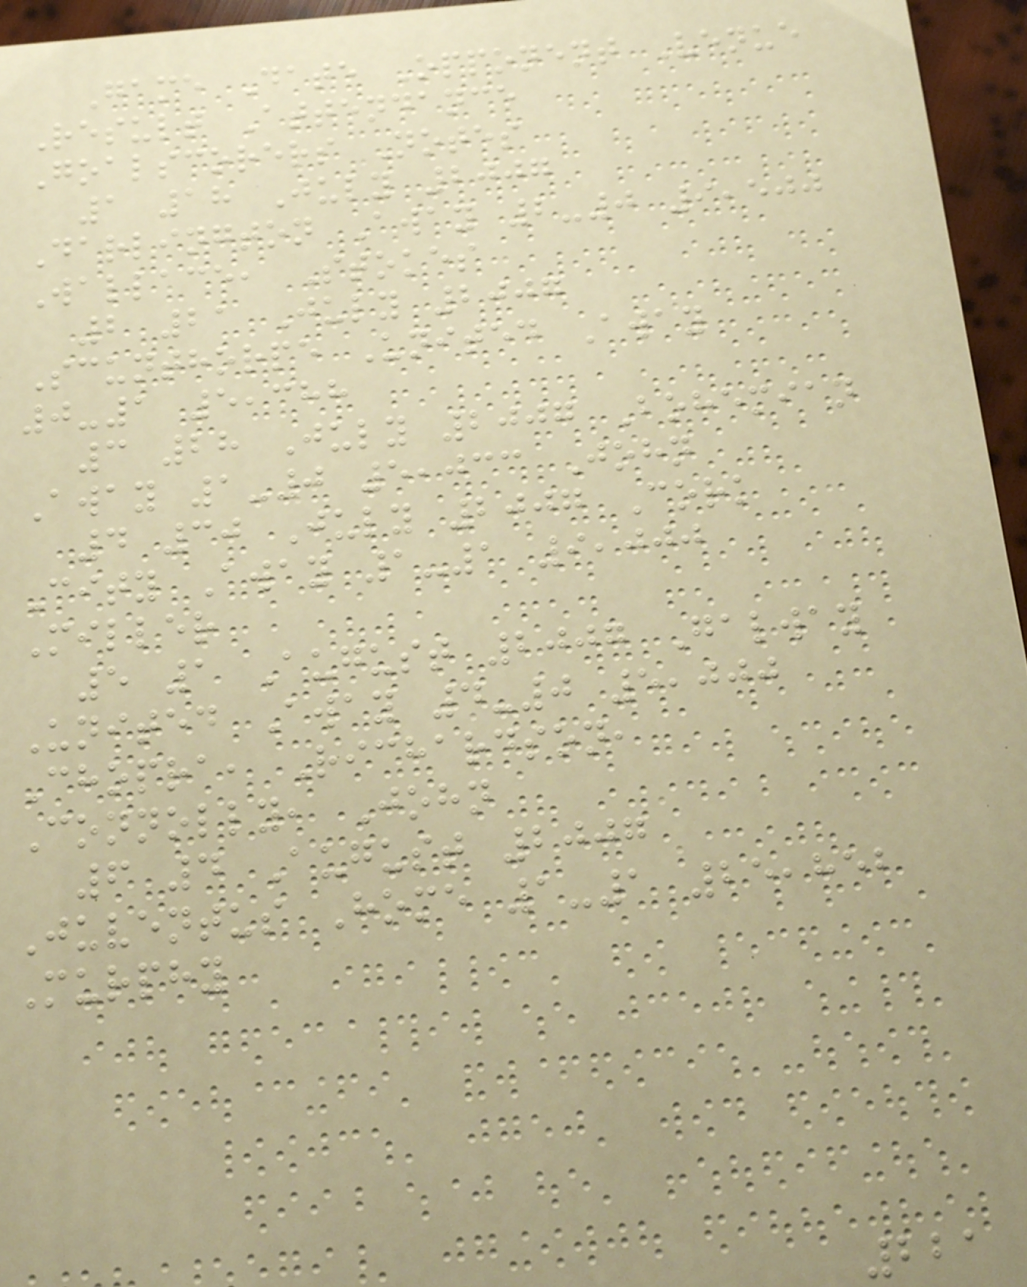Game Date Opponent Venue
Result Attendance
Goalscorers Notes
1 18 July 2007
Darlington Away 2-0 9,500
Wallace, Stokes
2 21 July 2007
Scunthorpe United Away
0-1 5,388
3 28 July 2007 Bohemian
Away 1-0 5,033 John
4 30 July 2007 Cork
City Away 1-1 9,000
Miller
5 1 August 2007 Galway
United Away 4-0 5,000
Chopra, Richardson,
Connolly, John
6 4 August 2007
Juventus Home 1-1 25,852
Murphy
221
